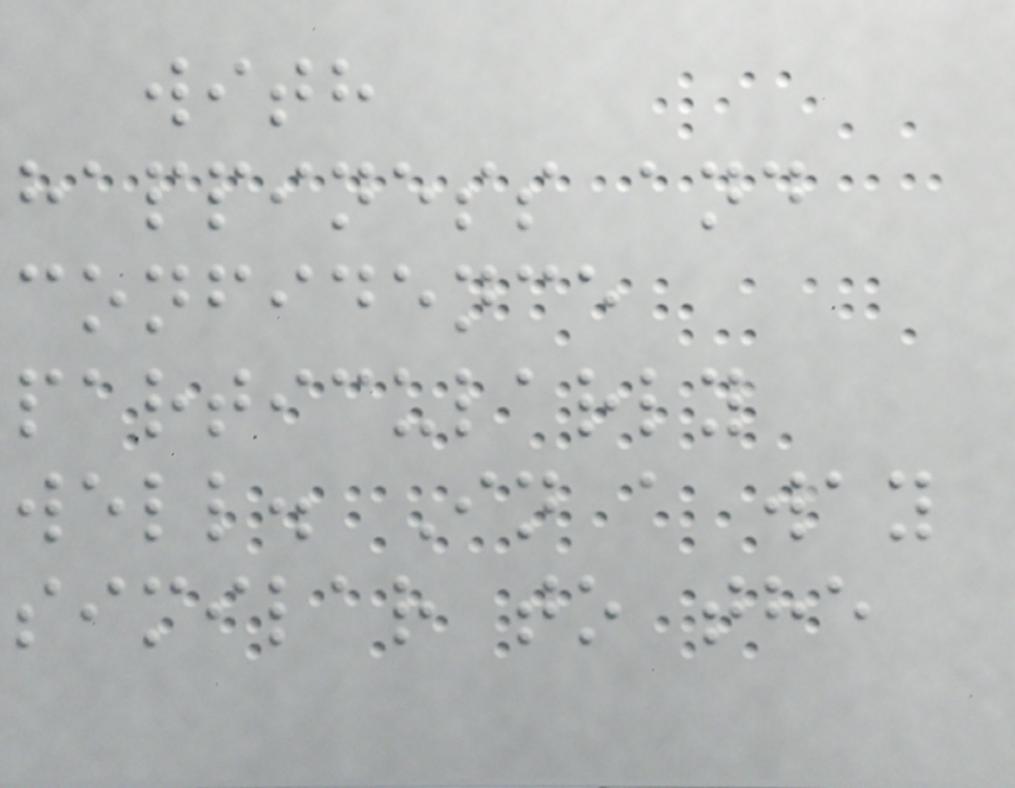with
happiness and
confidence
particularly
well. In a way
similar to the
